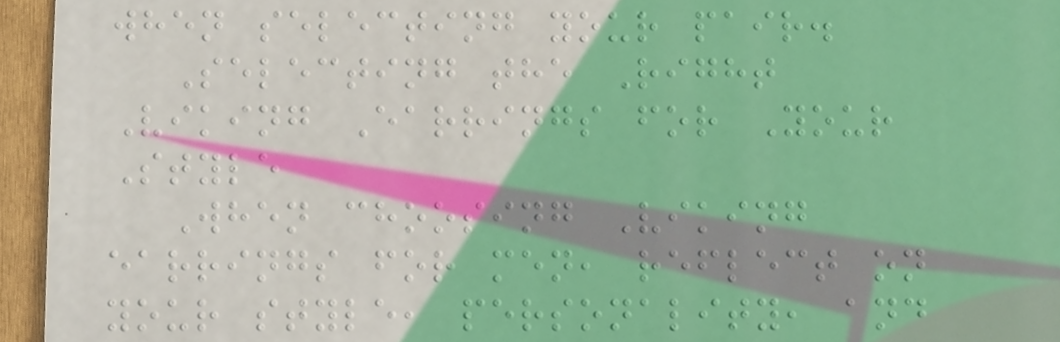when selecting your pair.
Selecting the Right
Viking Earrings for Your
Style
When choosing Viking
earrings for men, reflect on
your style, personality, and
